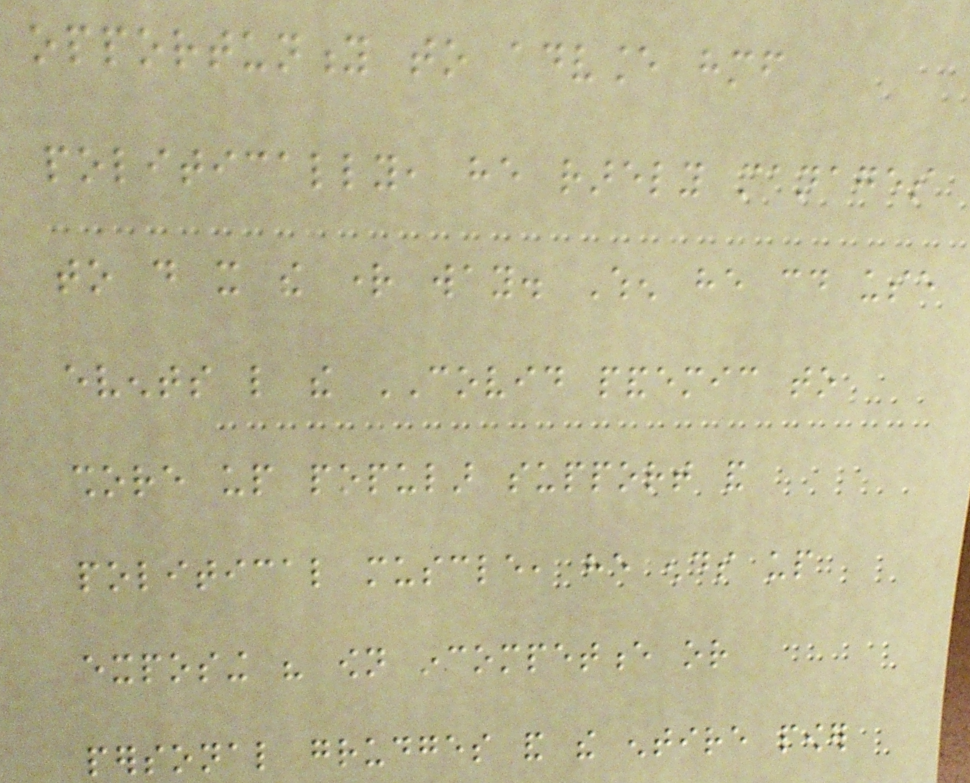opportunity to advance himself
politically, he rarely manages
to do it the right way. When he could use
events like the COVID pandemic to
shore up popular support and
political muscle, he ends up
exposing his own incompetence or
personal grudges and the entire power
